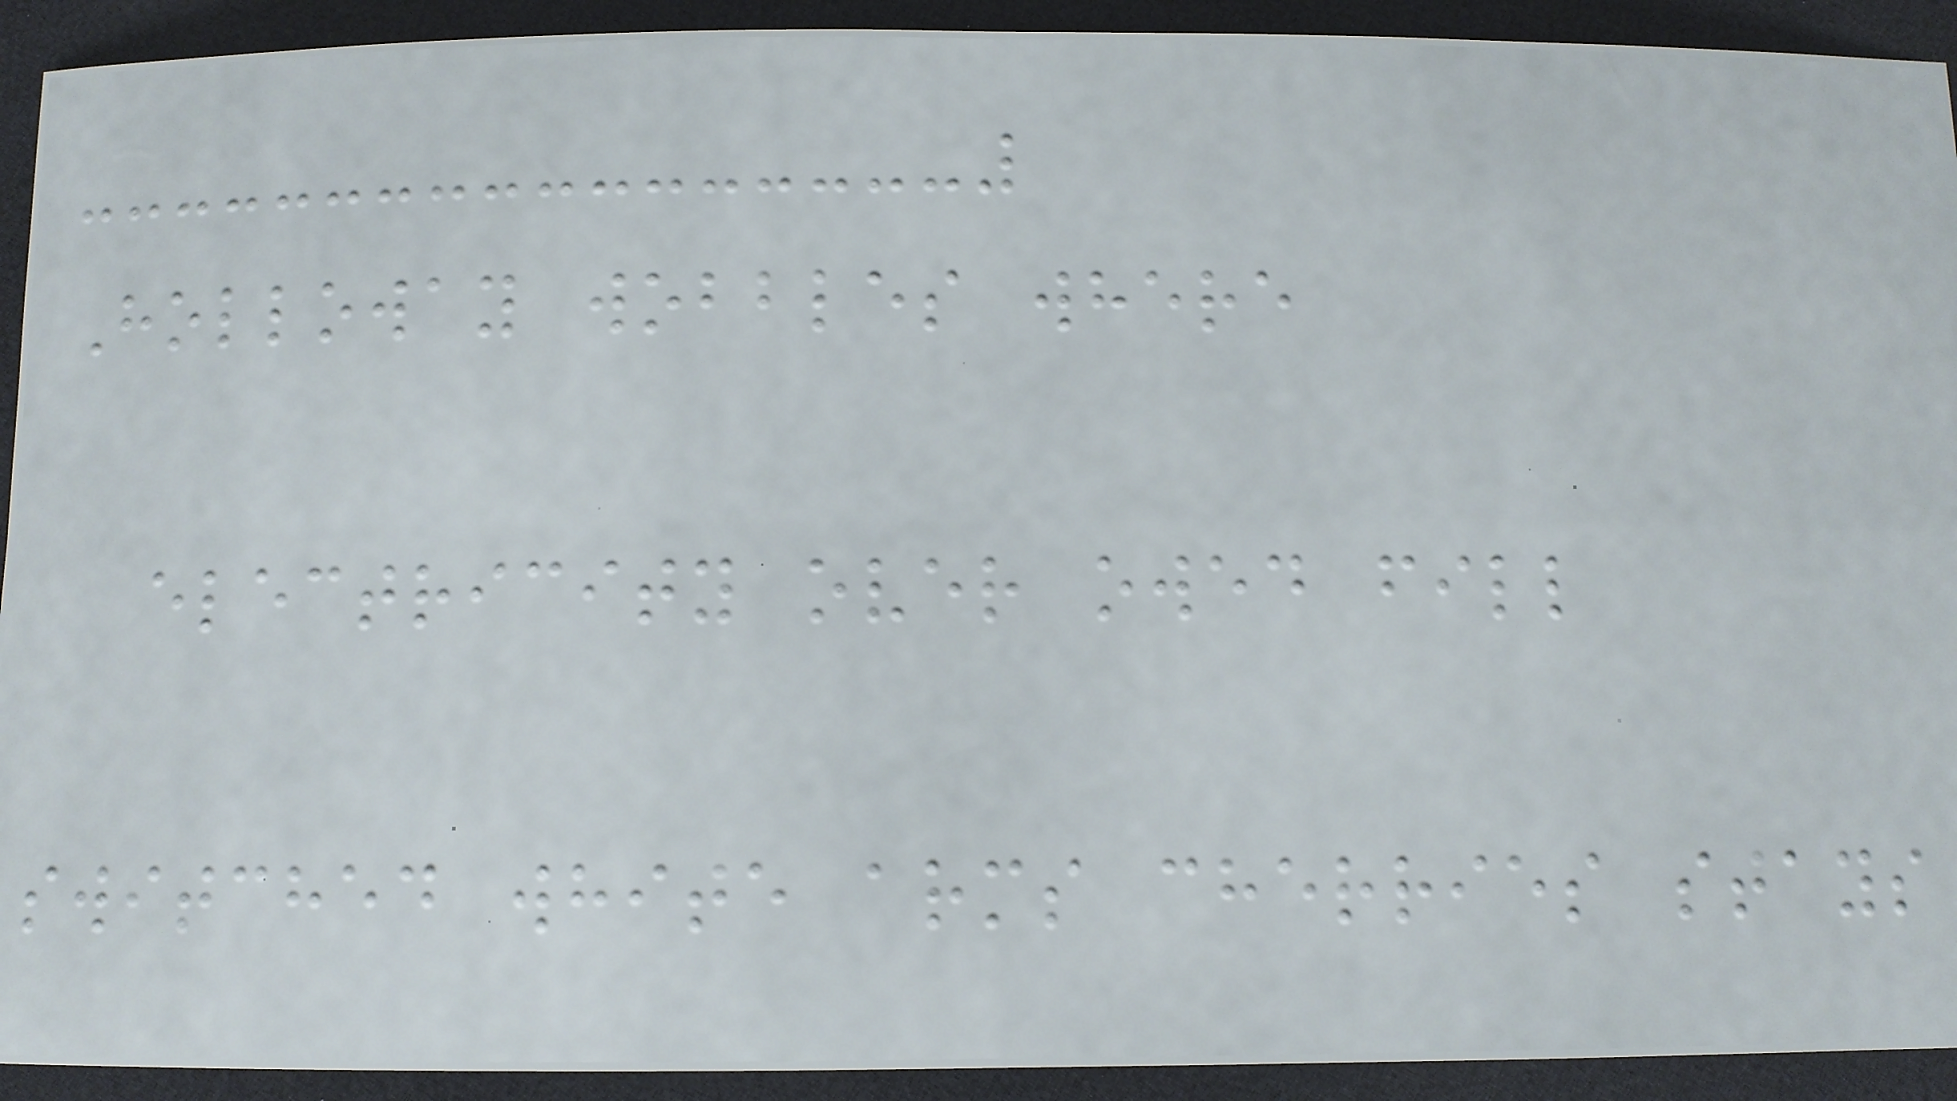Holloway wobbles where
electricity over owed fill
switched white arms cherries stays
